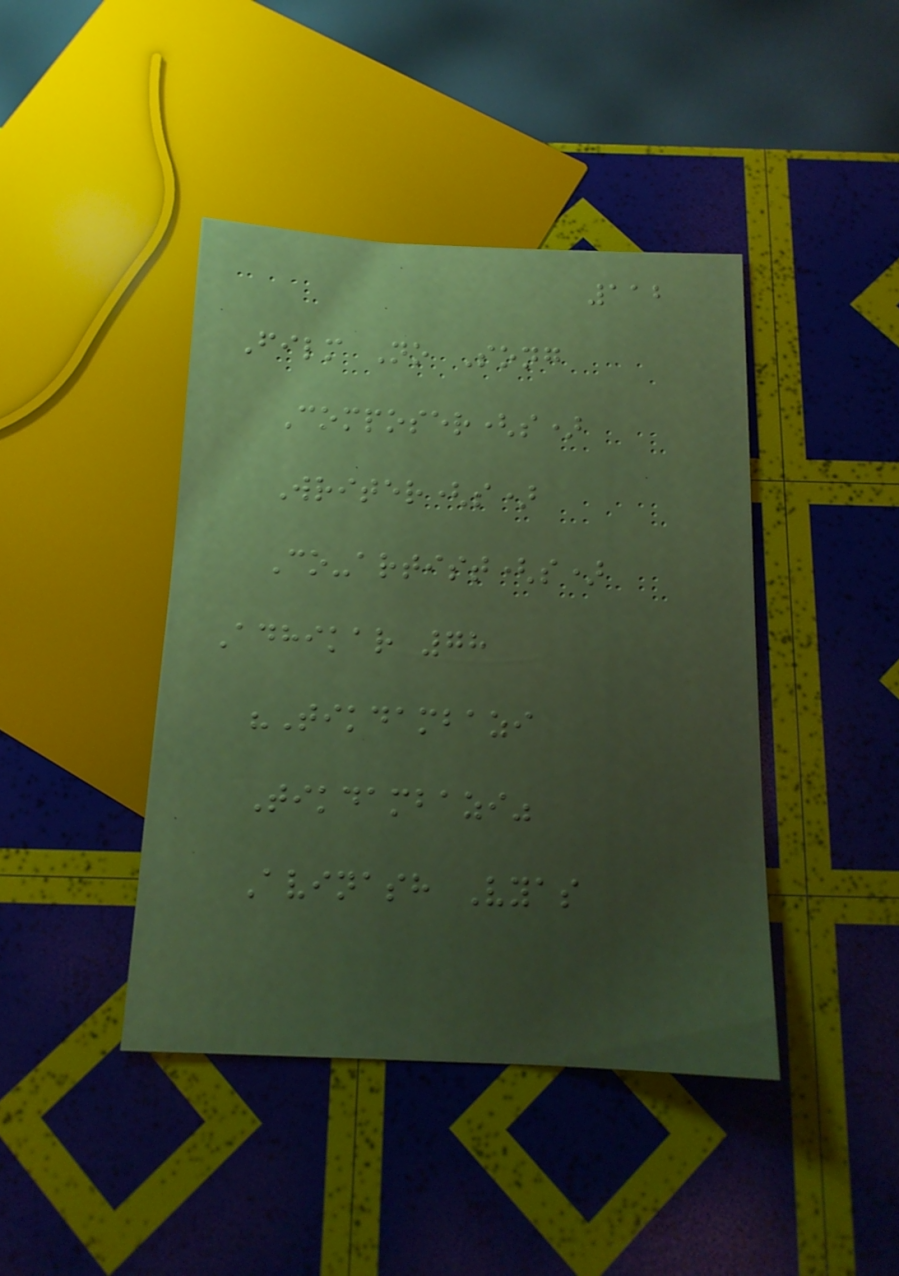112
Film No Song
Composer(s)
Writer(s)
Co-artist(s)
Adhikar 78
"Tikdambazi
Tikdambazi"
Avinash Vyas
